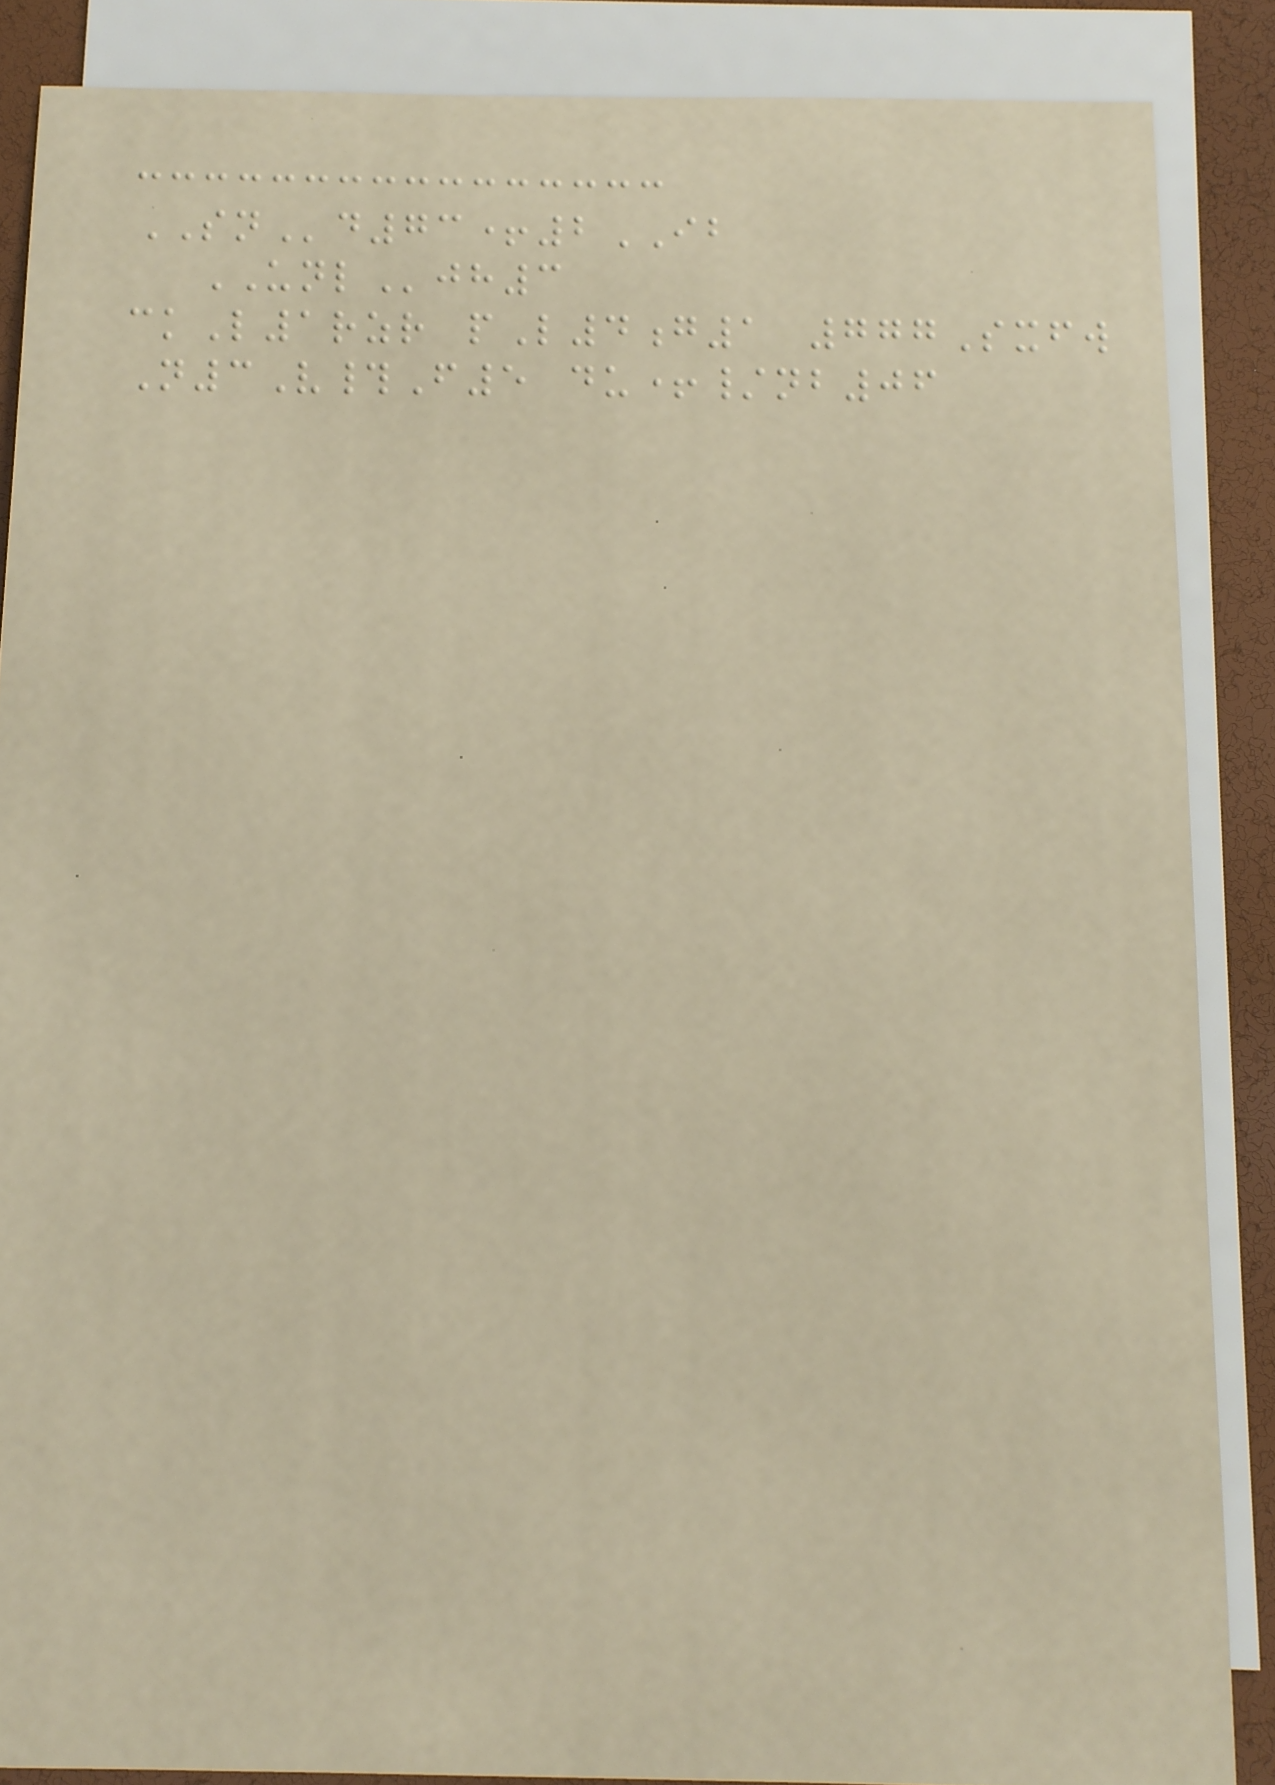SNd73+2IB
UNLjh3
ckL1rzr pL4g1 777Sxfw
N3V#F5 du+/nb06
